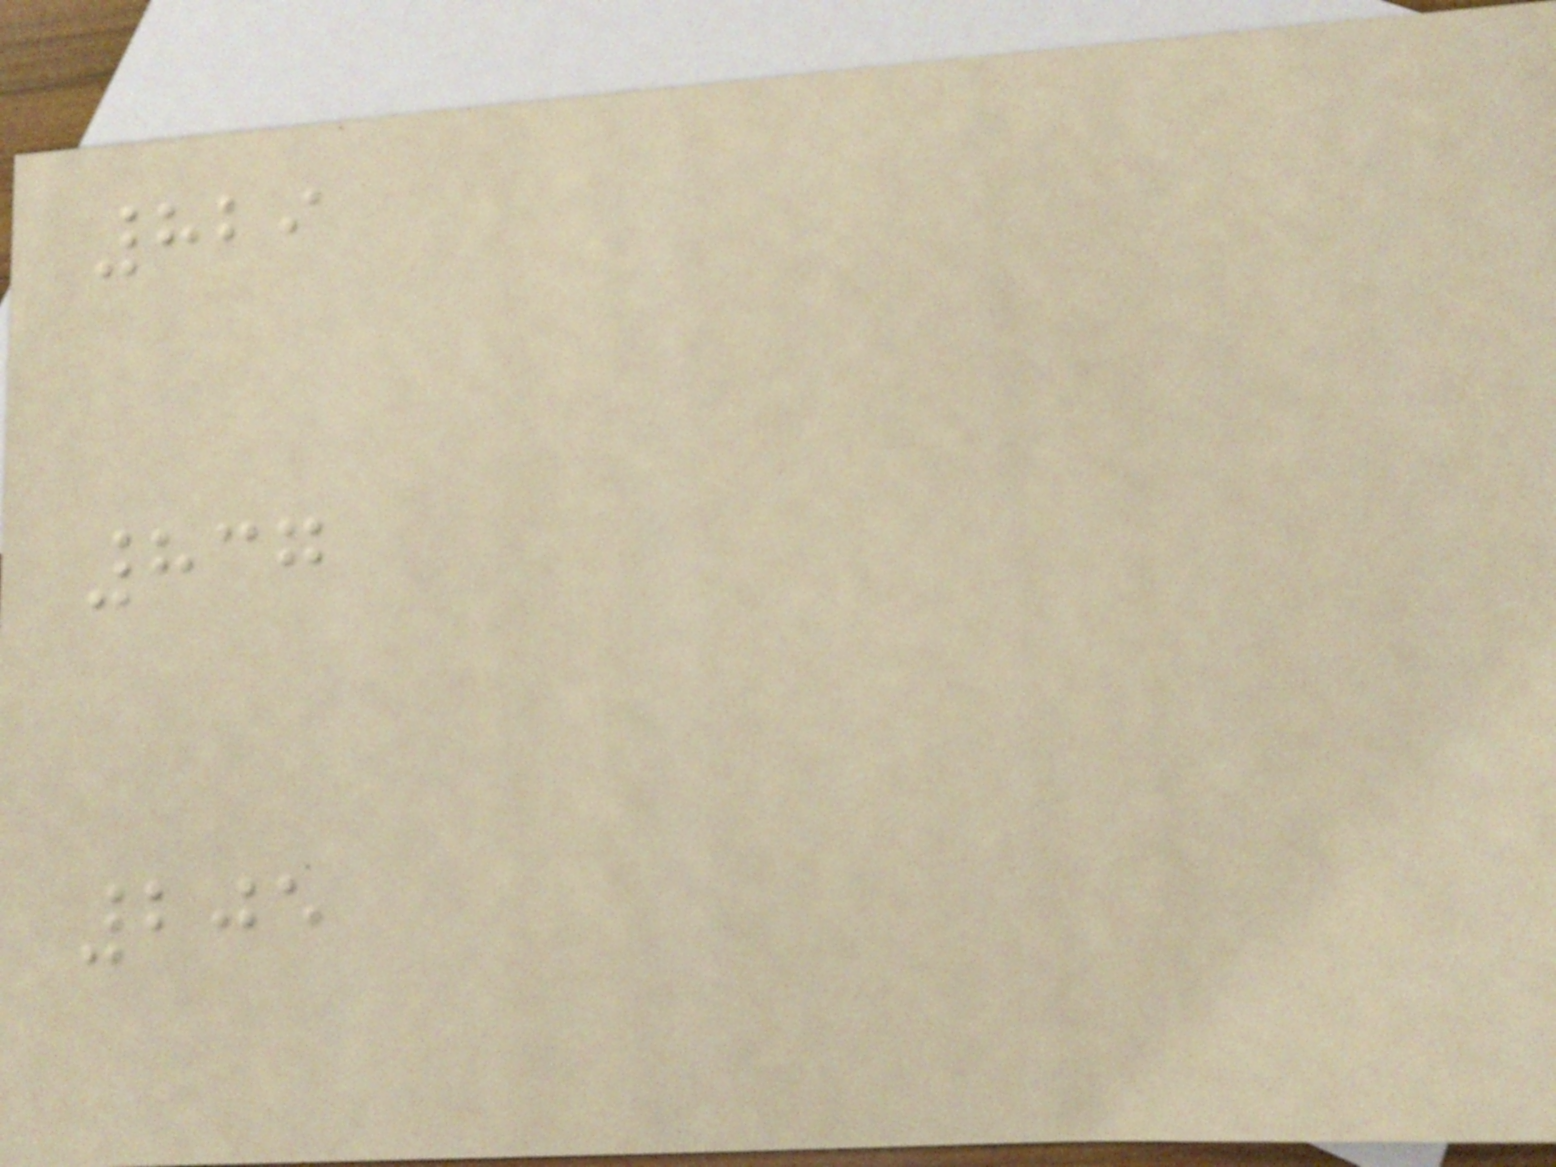829
837
205
